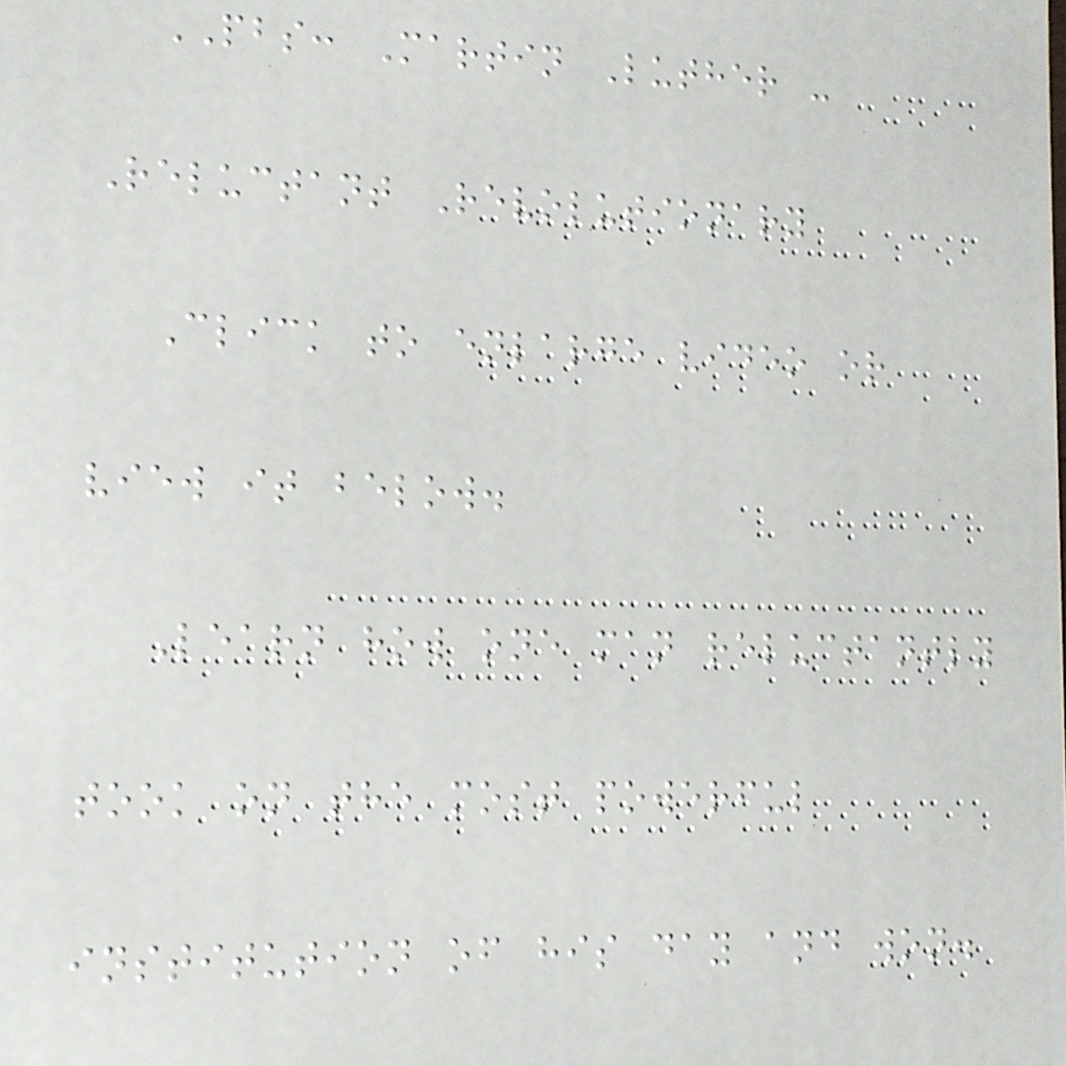PBS: Martin Luther -
Reluctant Revolutionary
Click to enlarge video or
view it below.
Learn how one man reluctantly
took on the most powerful
institution of his day and won.
